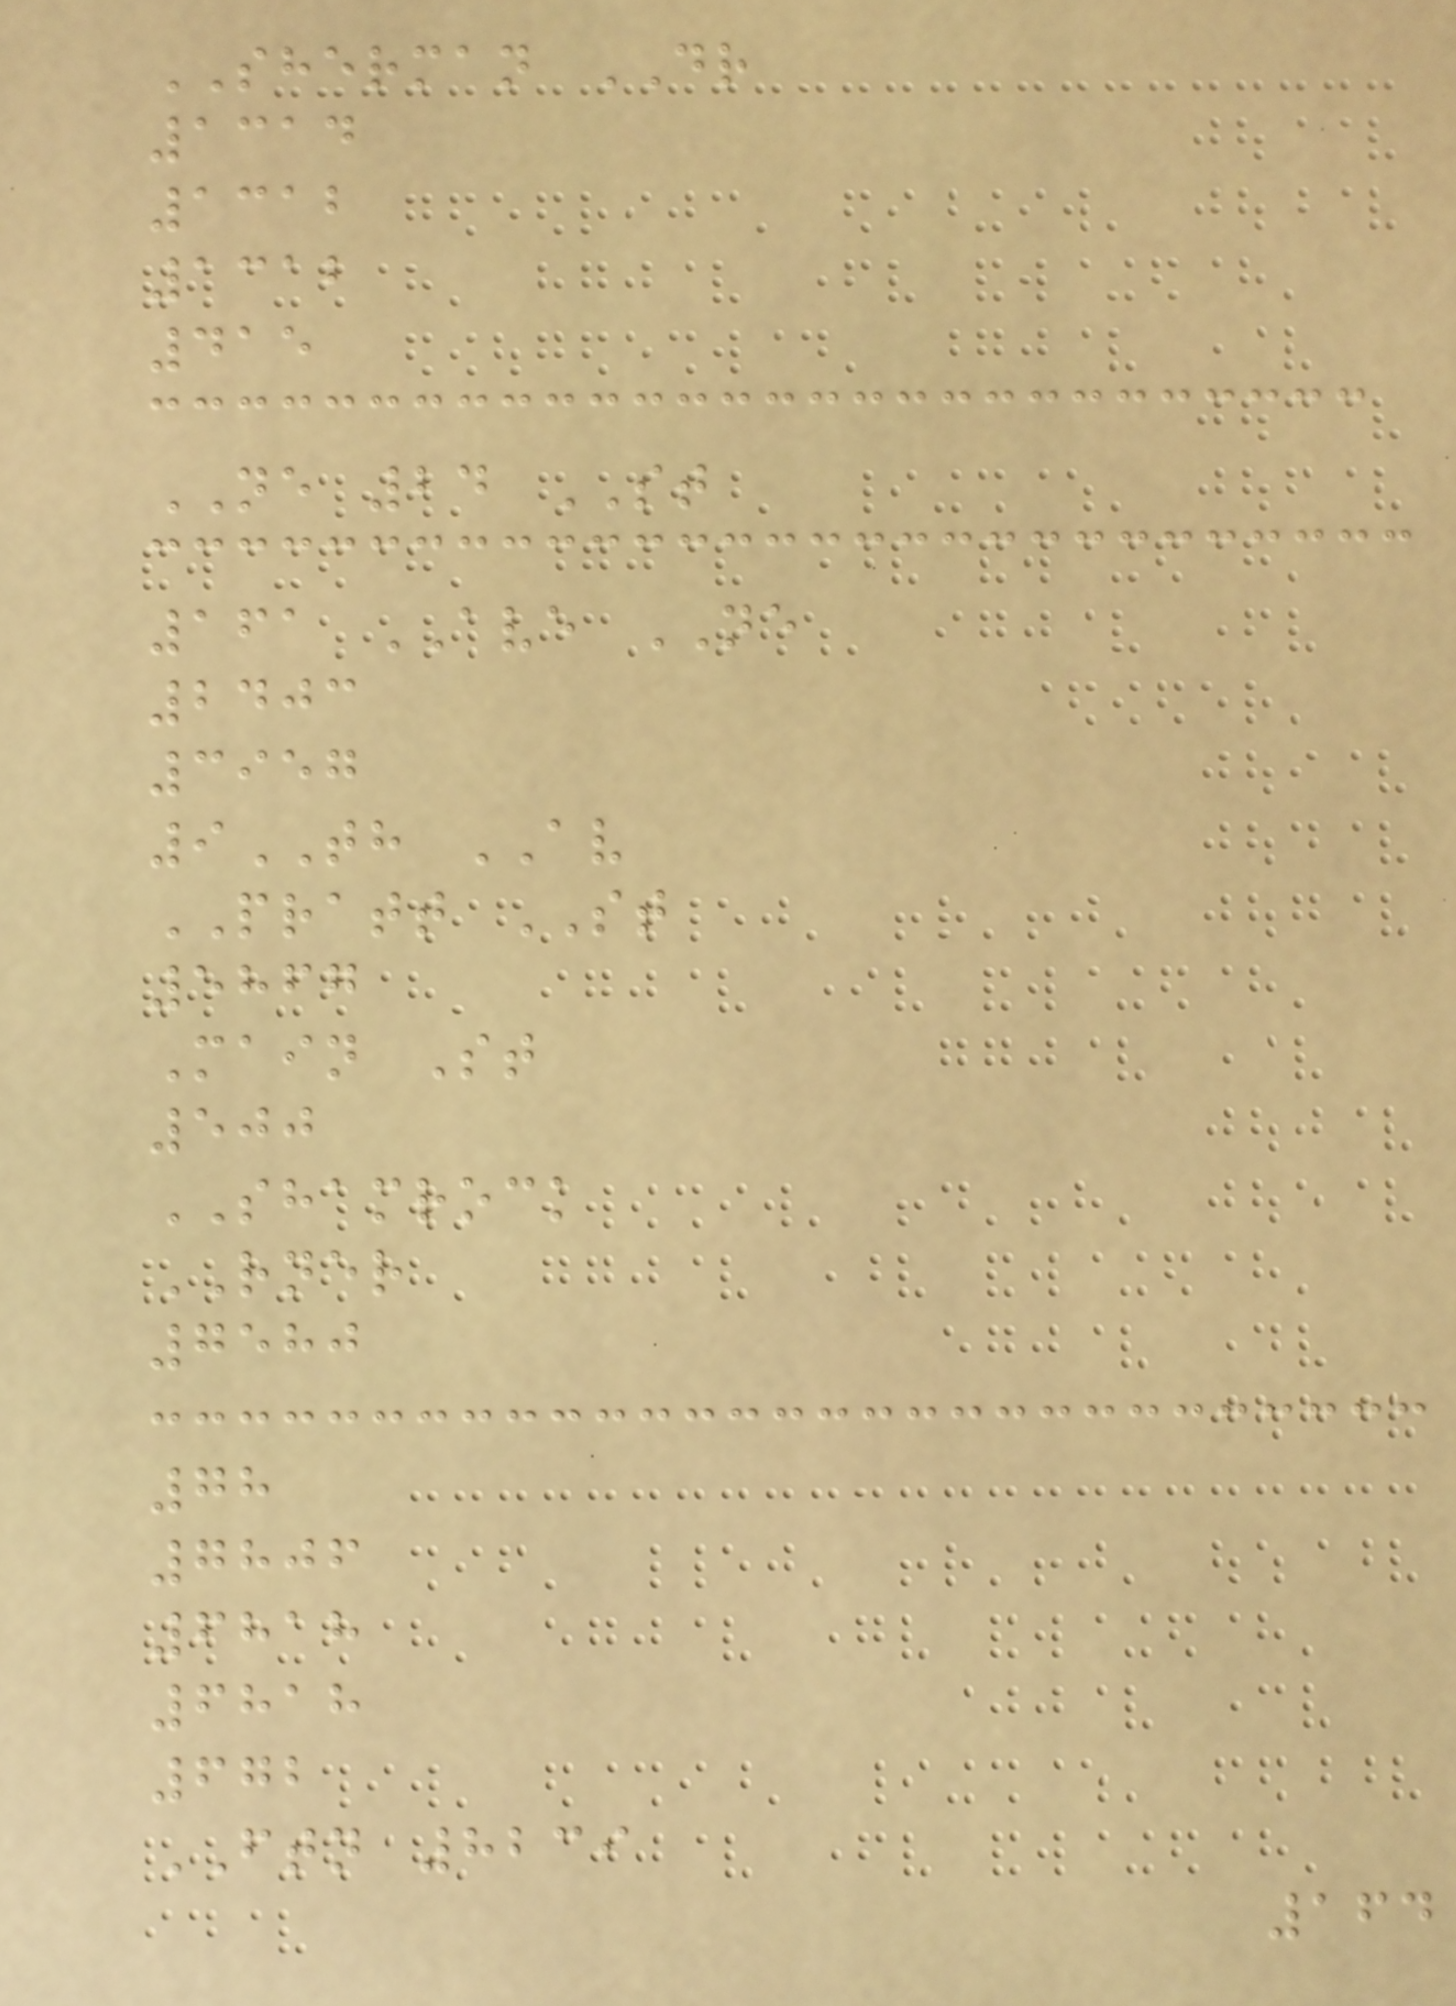SHERMAN DR
1314
1312
1312
415
NE 24 ST
161 AVE NE
2403
3957
9TH AV
PRATT ST
5867
Main St
500
SHAMROCK
RNER
7580
78
7806
6818
6818
672
FTN 8239
164
